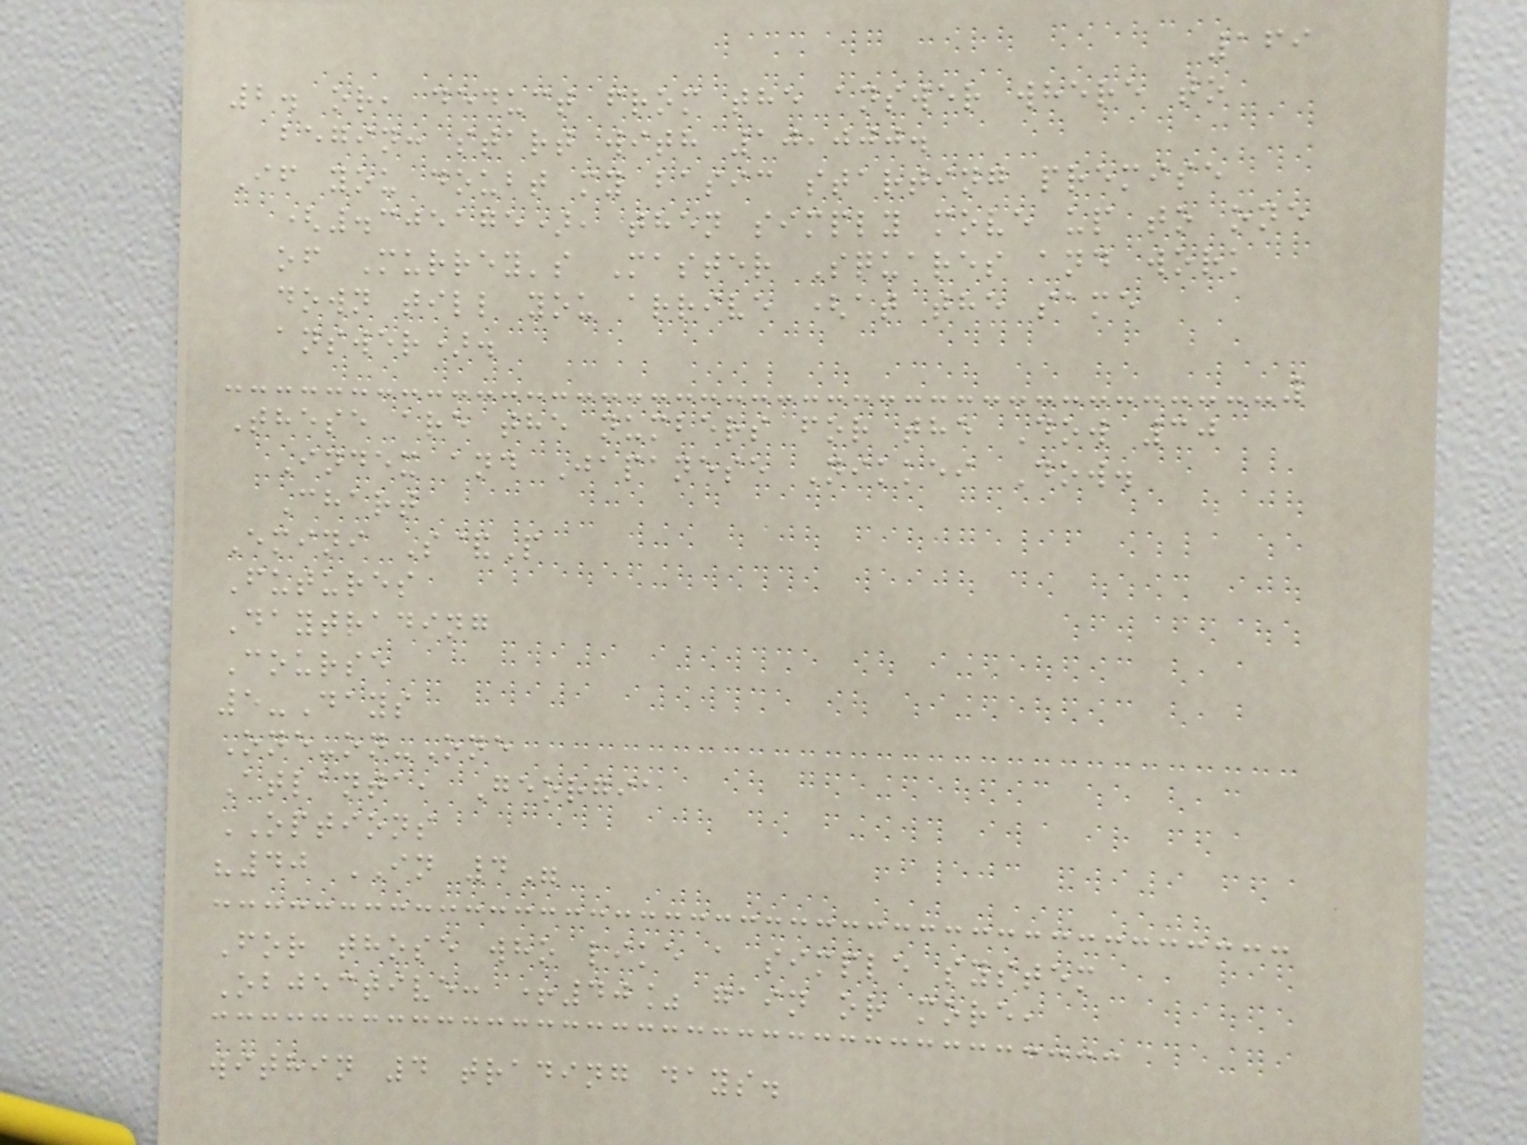169
2. or, deduct from the answer where to
begin: start with 10,000.
If you doubt my basic starting premise
(.305175), then simply move up to one
of Murrey's Master Squares and work
down till you arrive (at the same
answer).
These are the numbers for the Dow 30
Index and Japanese Nikkei Dow.
Chart
Emini S&P
Futures
Daytrading
Course
5-Days
One-on-One
Atlanta, Georgia
OPTIONS
"40 IN 4"
For those who like a simple system
Objective: +40% gain or more,
within 4 trading days.
